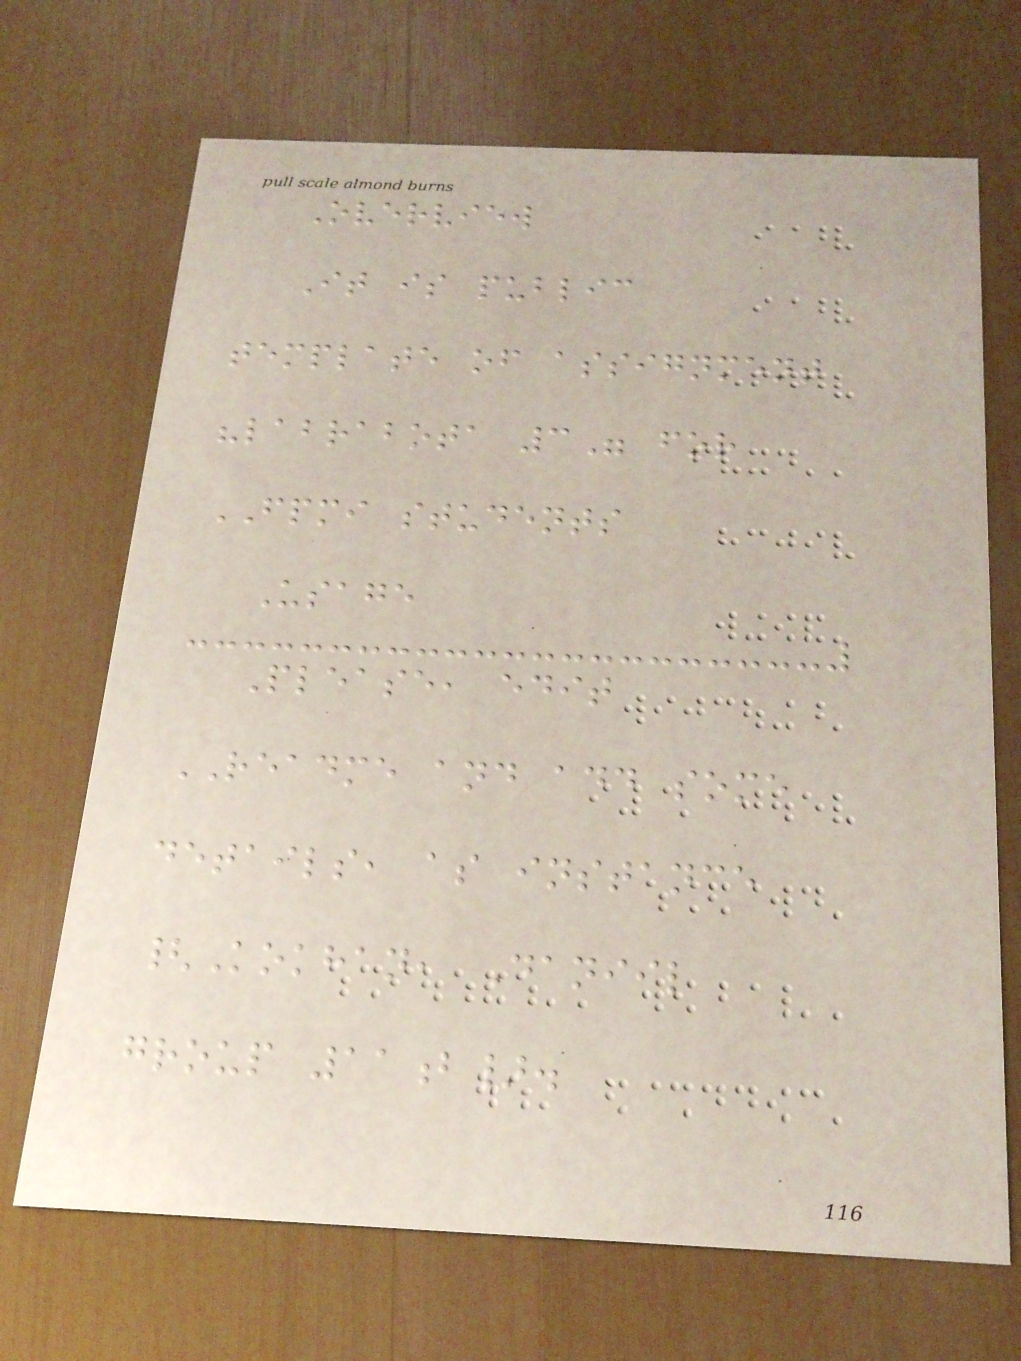Overview
It is public
template of assignment
"labrabota 3" for
FPMI students
Usage
Please, edit
README and add some
details, as instance
{Kokhan, Daniil
group 11b}.
